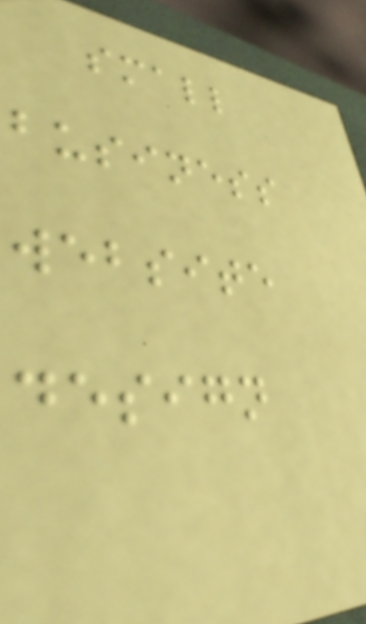small
business
website
design
